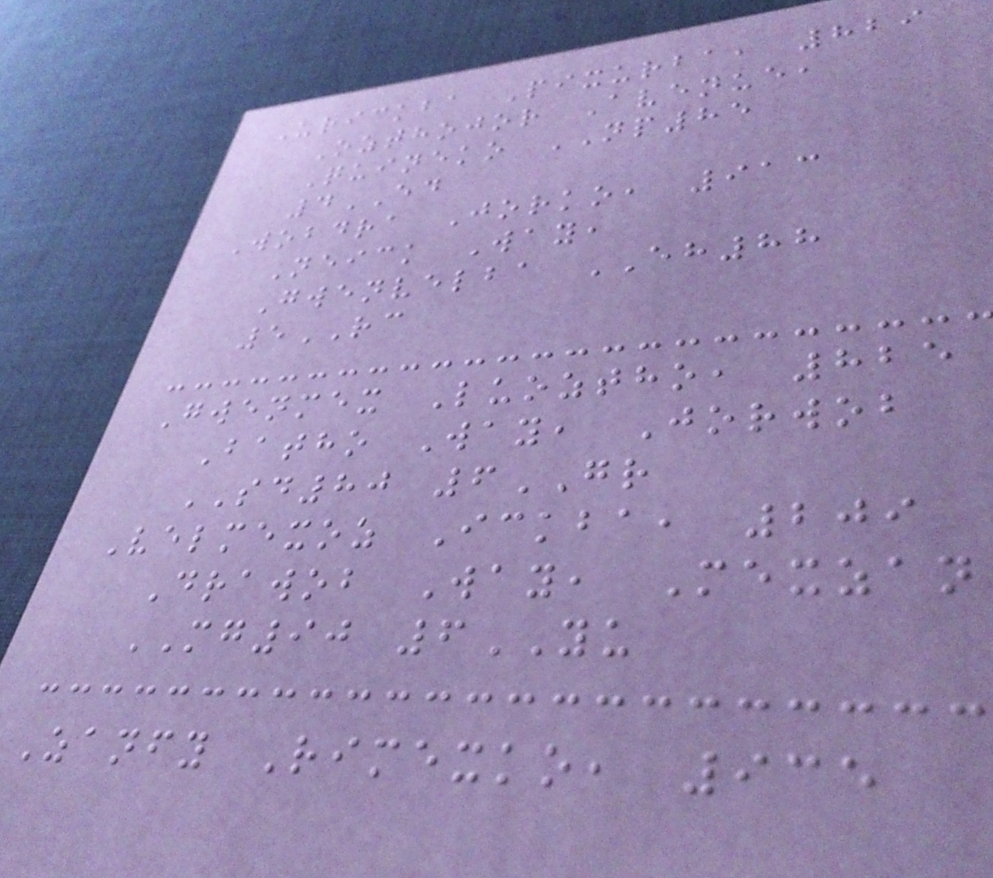Urickba Pixurba, 829
Ozthojor Avenue,
Quineko NP85
4ED
Wobdra Jorko, 913
Neick Way,
Gwenvelba EH88
5RC
Gwenmex Luoztho, 825
Batho Way, Jorwob
SD80 6GR
Velmexoz Ickba, 209
Drawob Way, Mexzan
MG90 6YU
Zanfy Rimexko, 935
